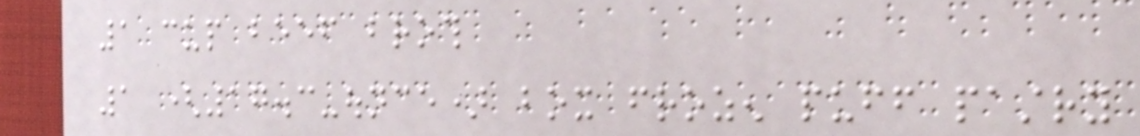1 cup beef broth
1 (17.3-ounce) box frozen puff pastry
